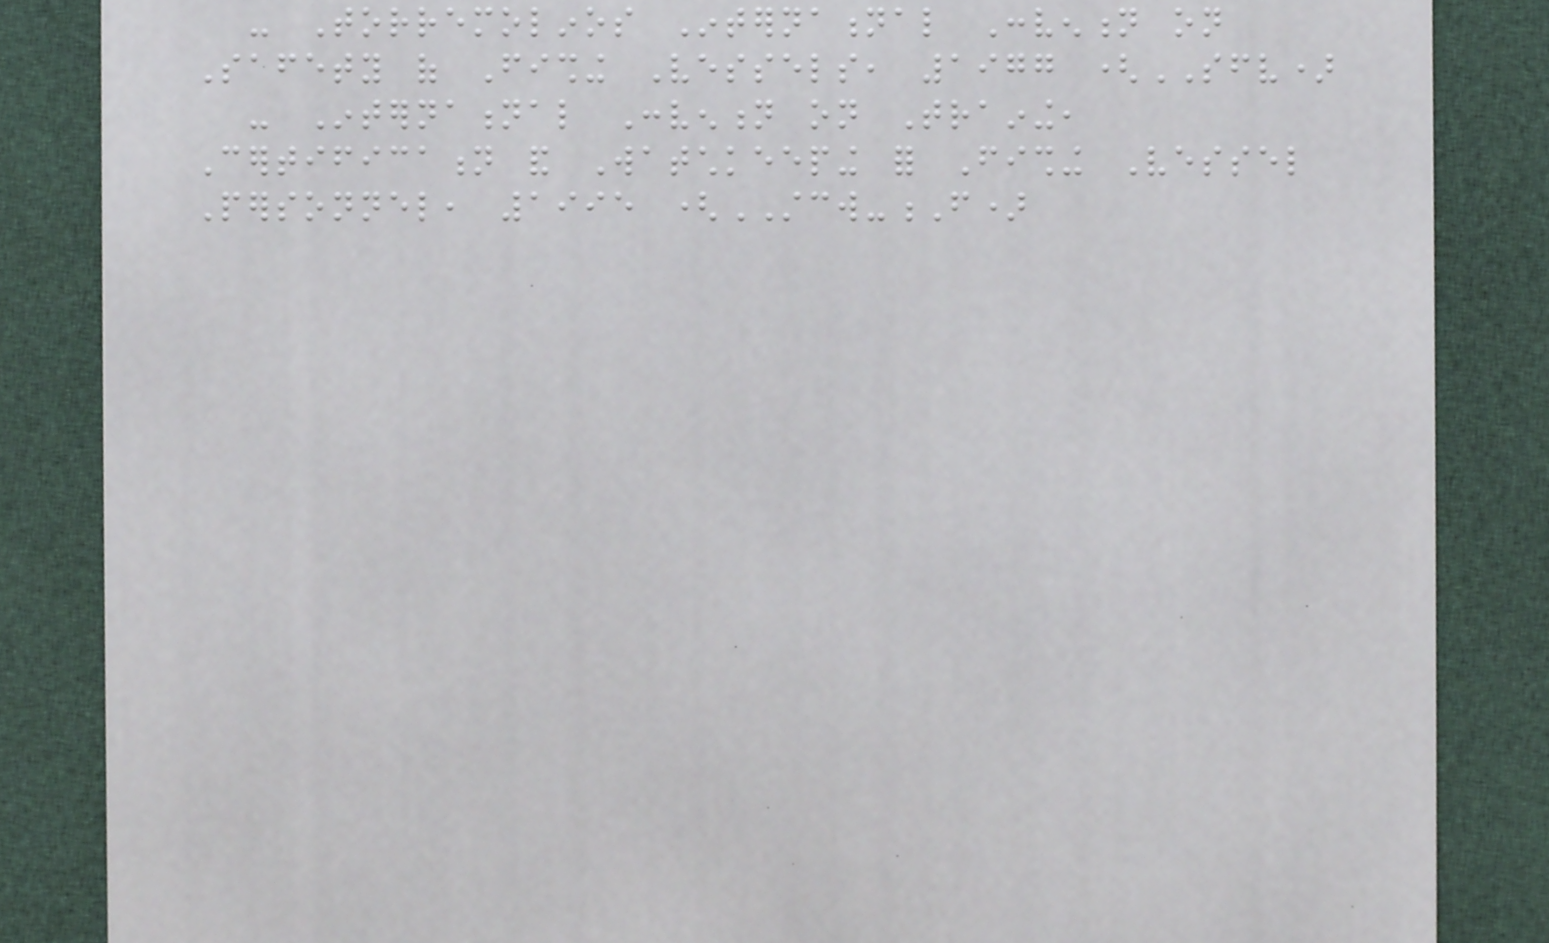- Torremolinos International Convention on
Safety of Fishing Vessels, 1977 (SFV)
- International Convention on Training,
Certification and Watchkeeping for Fishing Vessel
Personnel, 1995 (STCW-F)
